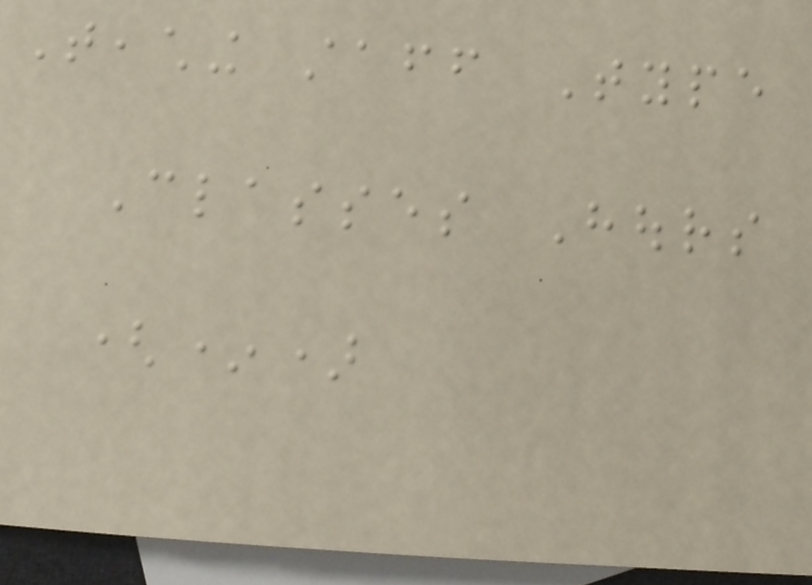Teaching staff Type
Classes Hours
(*)
